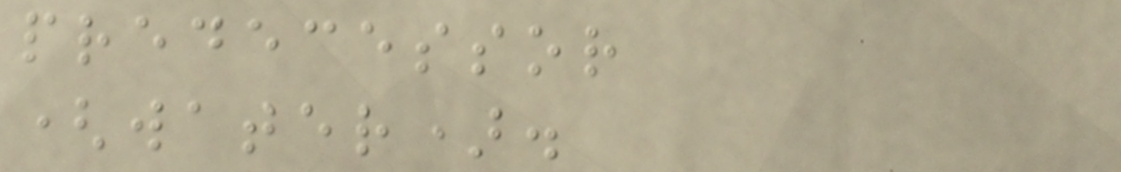predecessor
(water).
